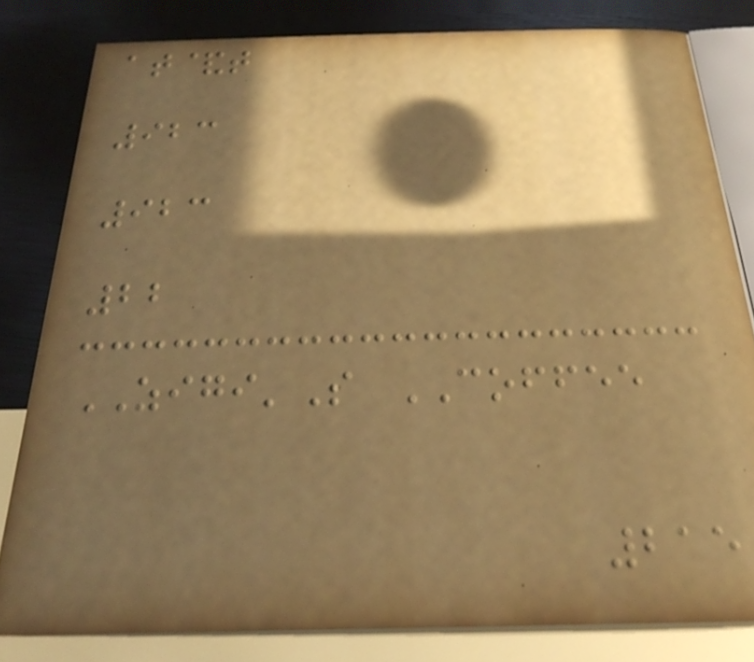at&t
923
923
22
ZIGI'S COFFEE
215
